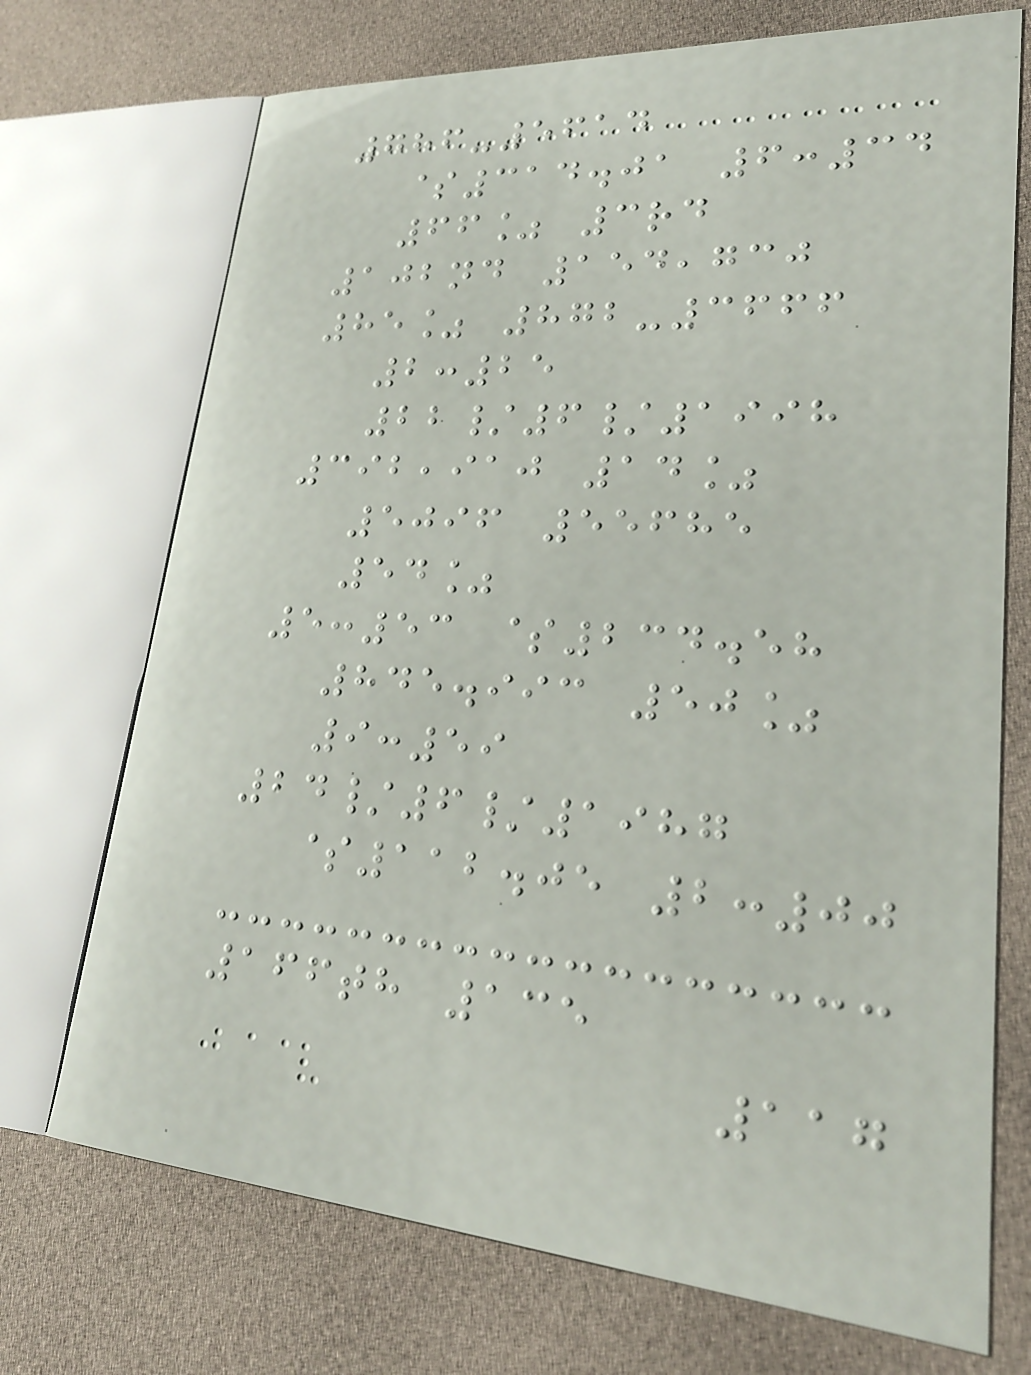786-5614
$314.01 6:34
66% 3rd
102nd 154,730
85% 872-3666
2:25
22/6/1998
392,910 14%
5096 55685
54%
5:53 $234.58
845.993 50%
9:59
24/6/1987
$112.05 2:00
166th 135
117
